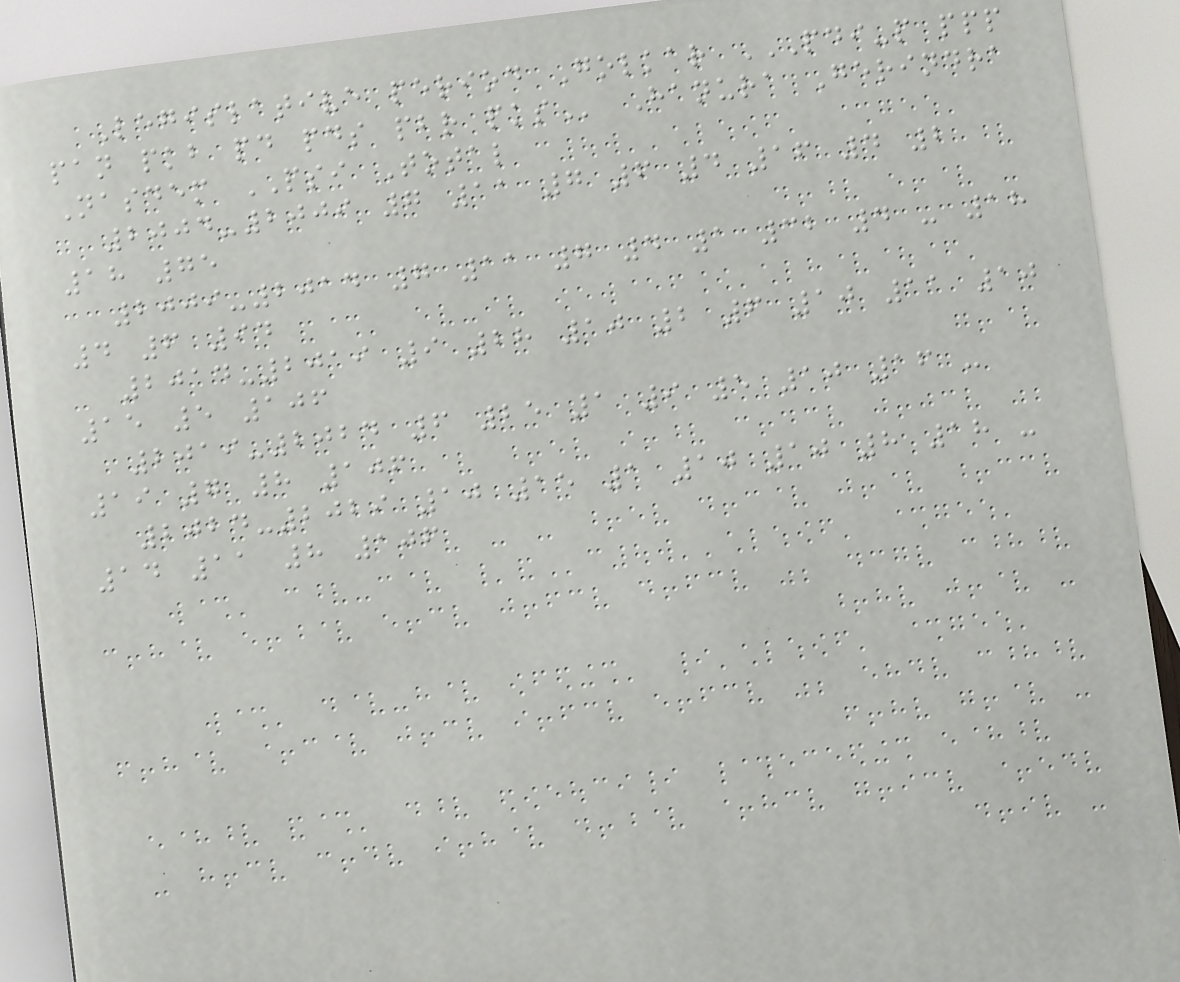Legislative period Golkar PDI-P PPP
PAN PKB PD PDS PBR PKS Hanura Gerindra
Nasdem PSI Total
2004-2009 7 11 7 6 4 16 4 2
18 75
2009-2014 7 11 7 4 1 32 4 - 18
4 6 94
2014-2019 9 28 10 2 6 10 11 10
15 5 106
2019-2024 6 25 1 9 5 10 16 -
19 7 8 106
2024-2029 10 15 1 10 10 8 18 -
14 11 8 106
